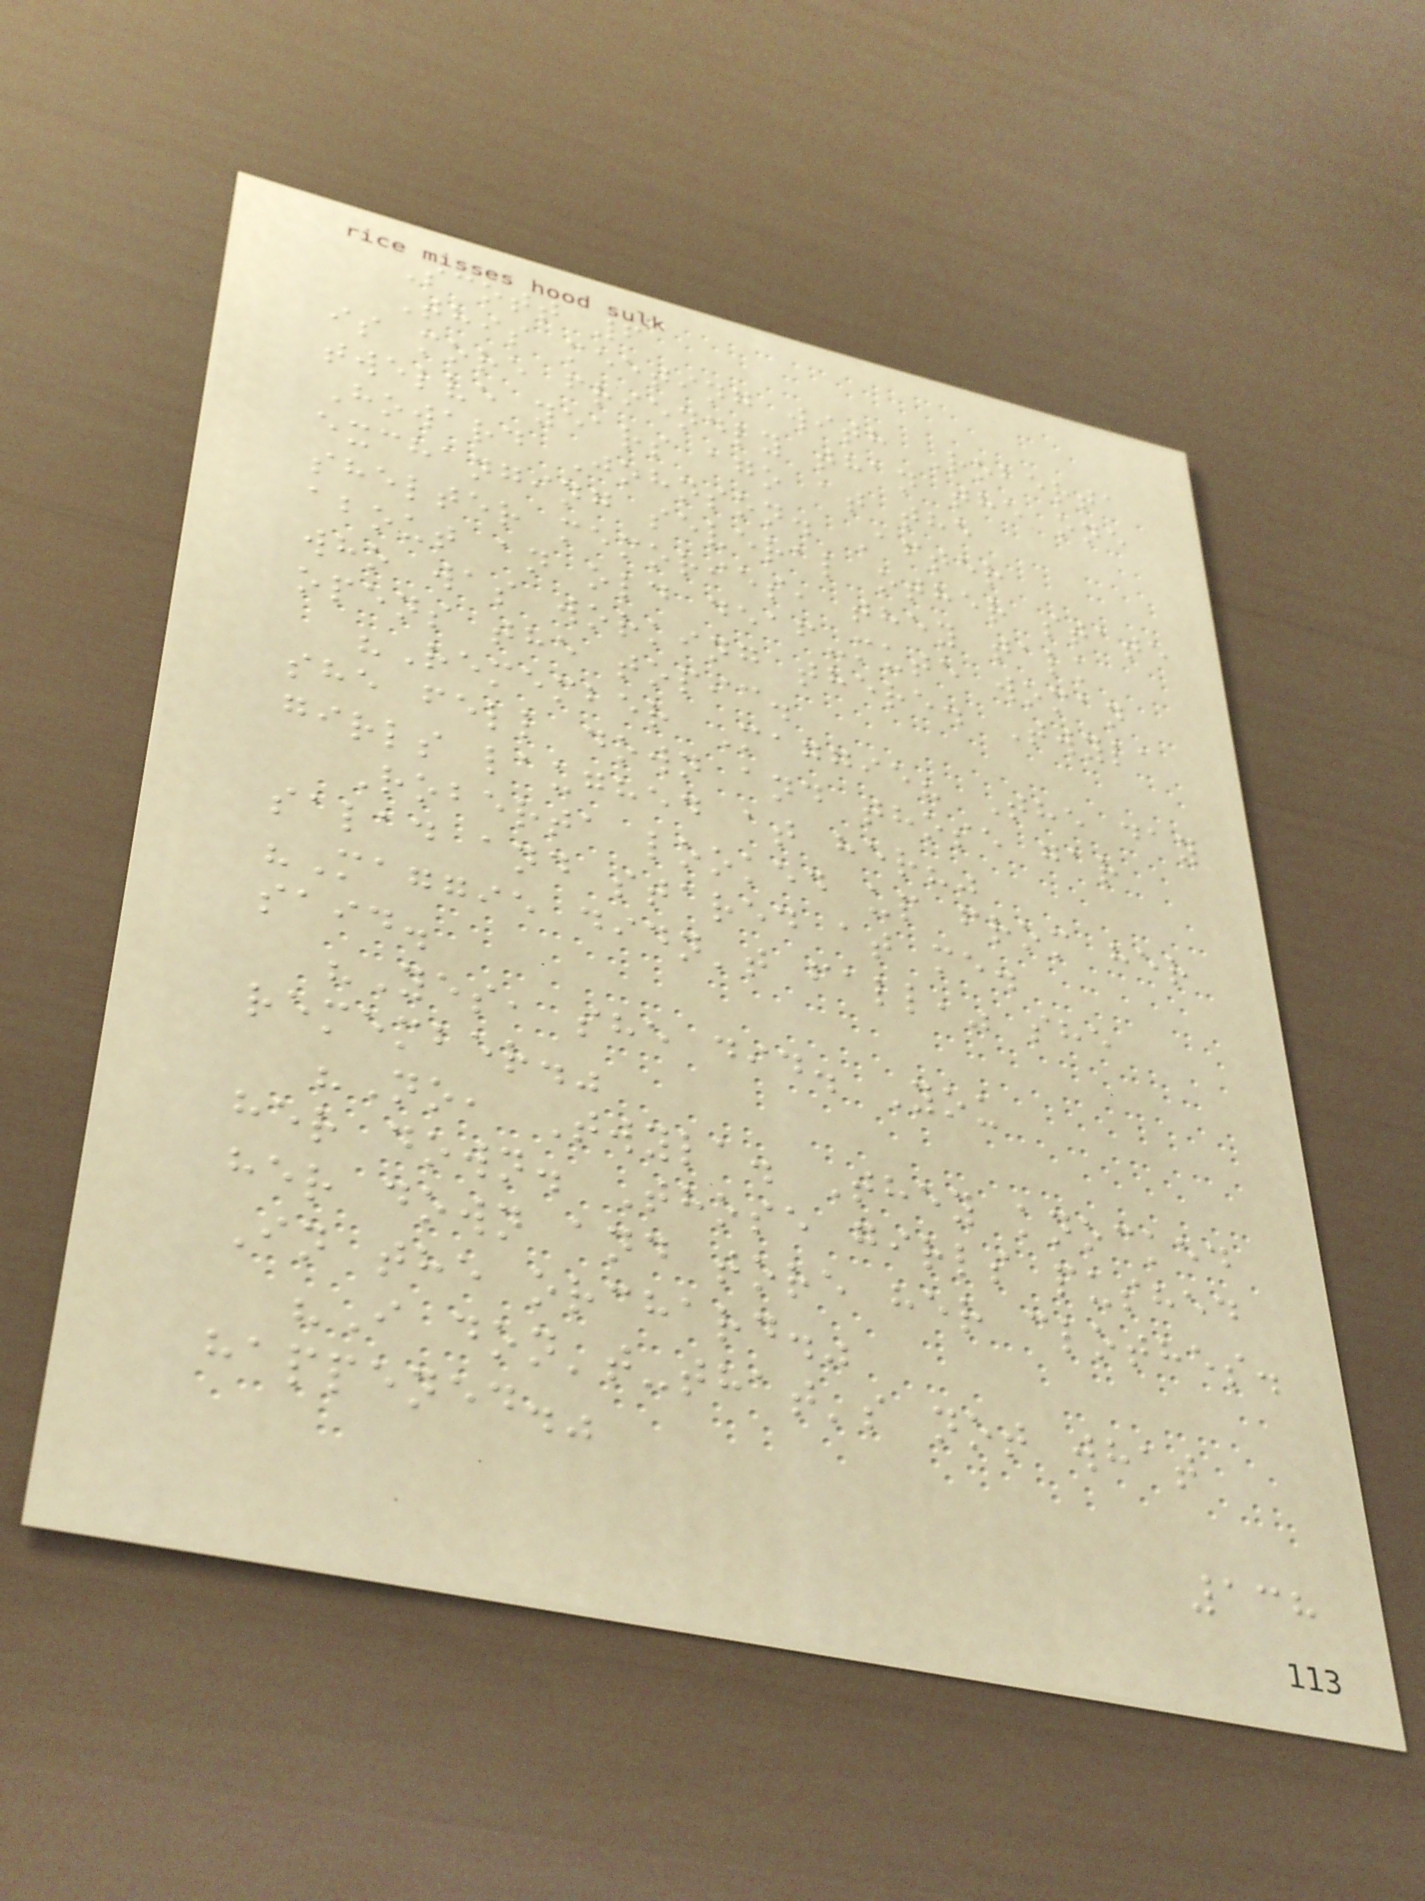Scott 6
This meeting with Roberta
is more friendly than the one
twelve years ago at the
Howard Johnson. After
exchanging several other state
shelter memories, they talk
about an old deaf-mute woman
who was working there. Twyla
opens the topic.
"Remember Maggie? The day
she fell down and those gar
girls laughed at her?"
Roberta looked up from her
salad and stared at me.
"Maggie didn't fall," she
said.
"Yes, she did. You
remember."
"No, Twyla. They knocked
her down. Those girls pushed
her down and tore her clothes.
In the orchard."
"I don't-that's not what
happened."
138
